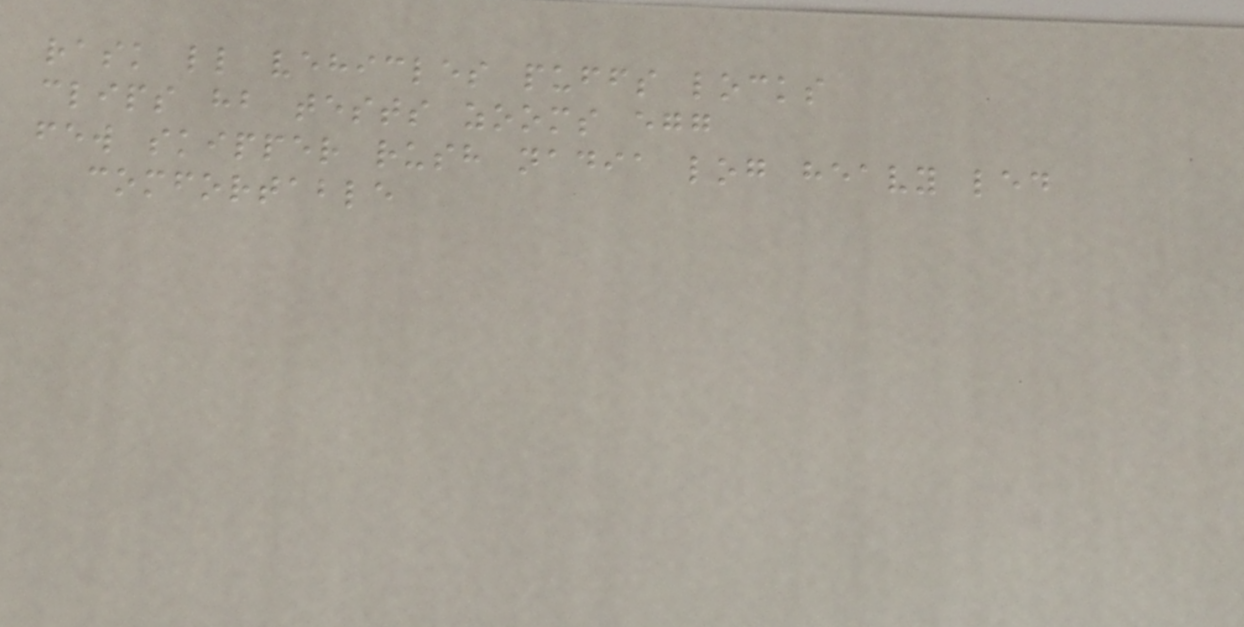rask ll vehicles puffs locks
clips hb tests zooms egg
few skipper rush nadia log heavy led
comfortable
